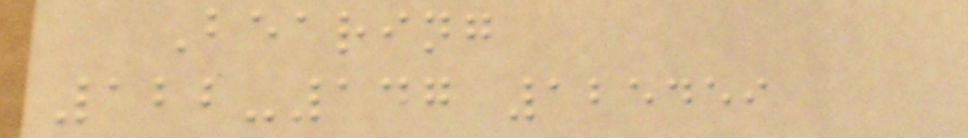Bearing
122-147 125459
